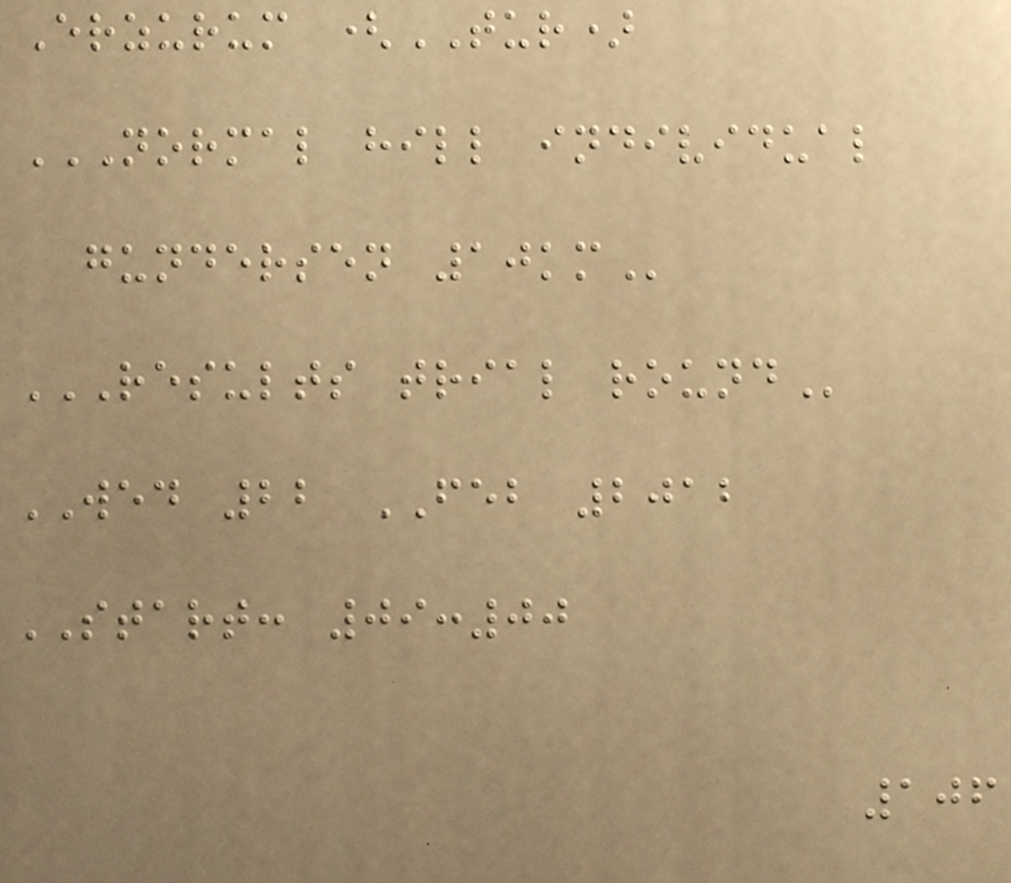Erzurum (TUR)
NORMAL HILL INDIVIDUAL
GUNDERSEN 10KM
RESULTS TRIAL ROUND
WED 22 FEB 2012
START: 09:00
106
